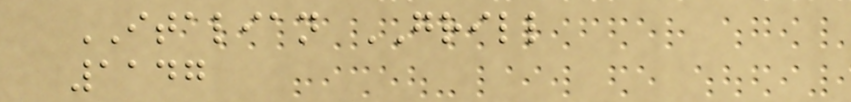ITALIAN GRILL
1147
